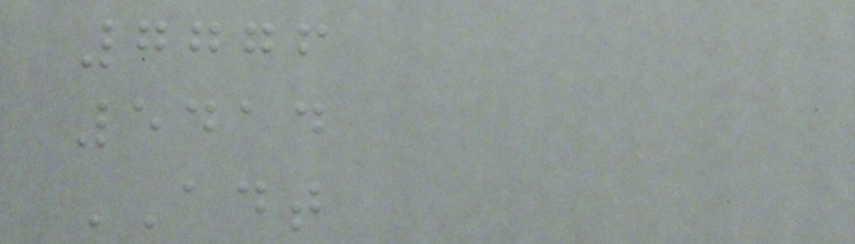7776
5414
ADT
